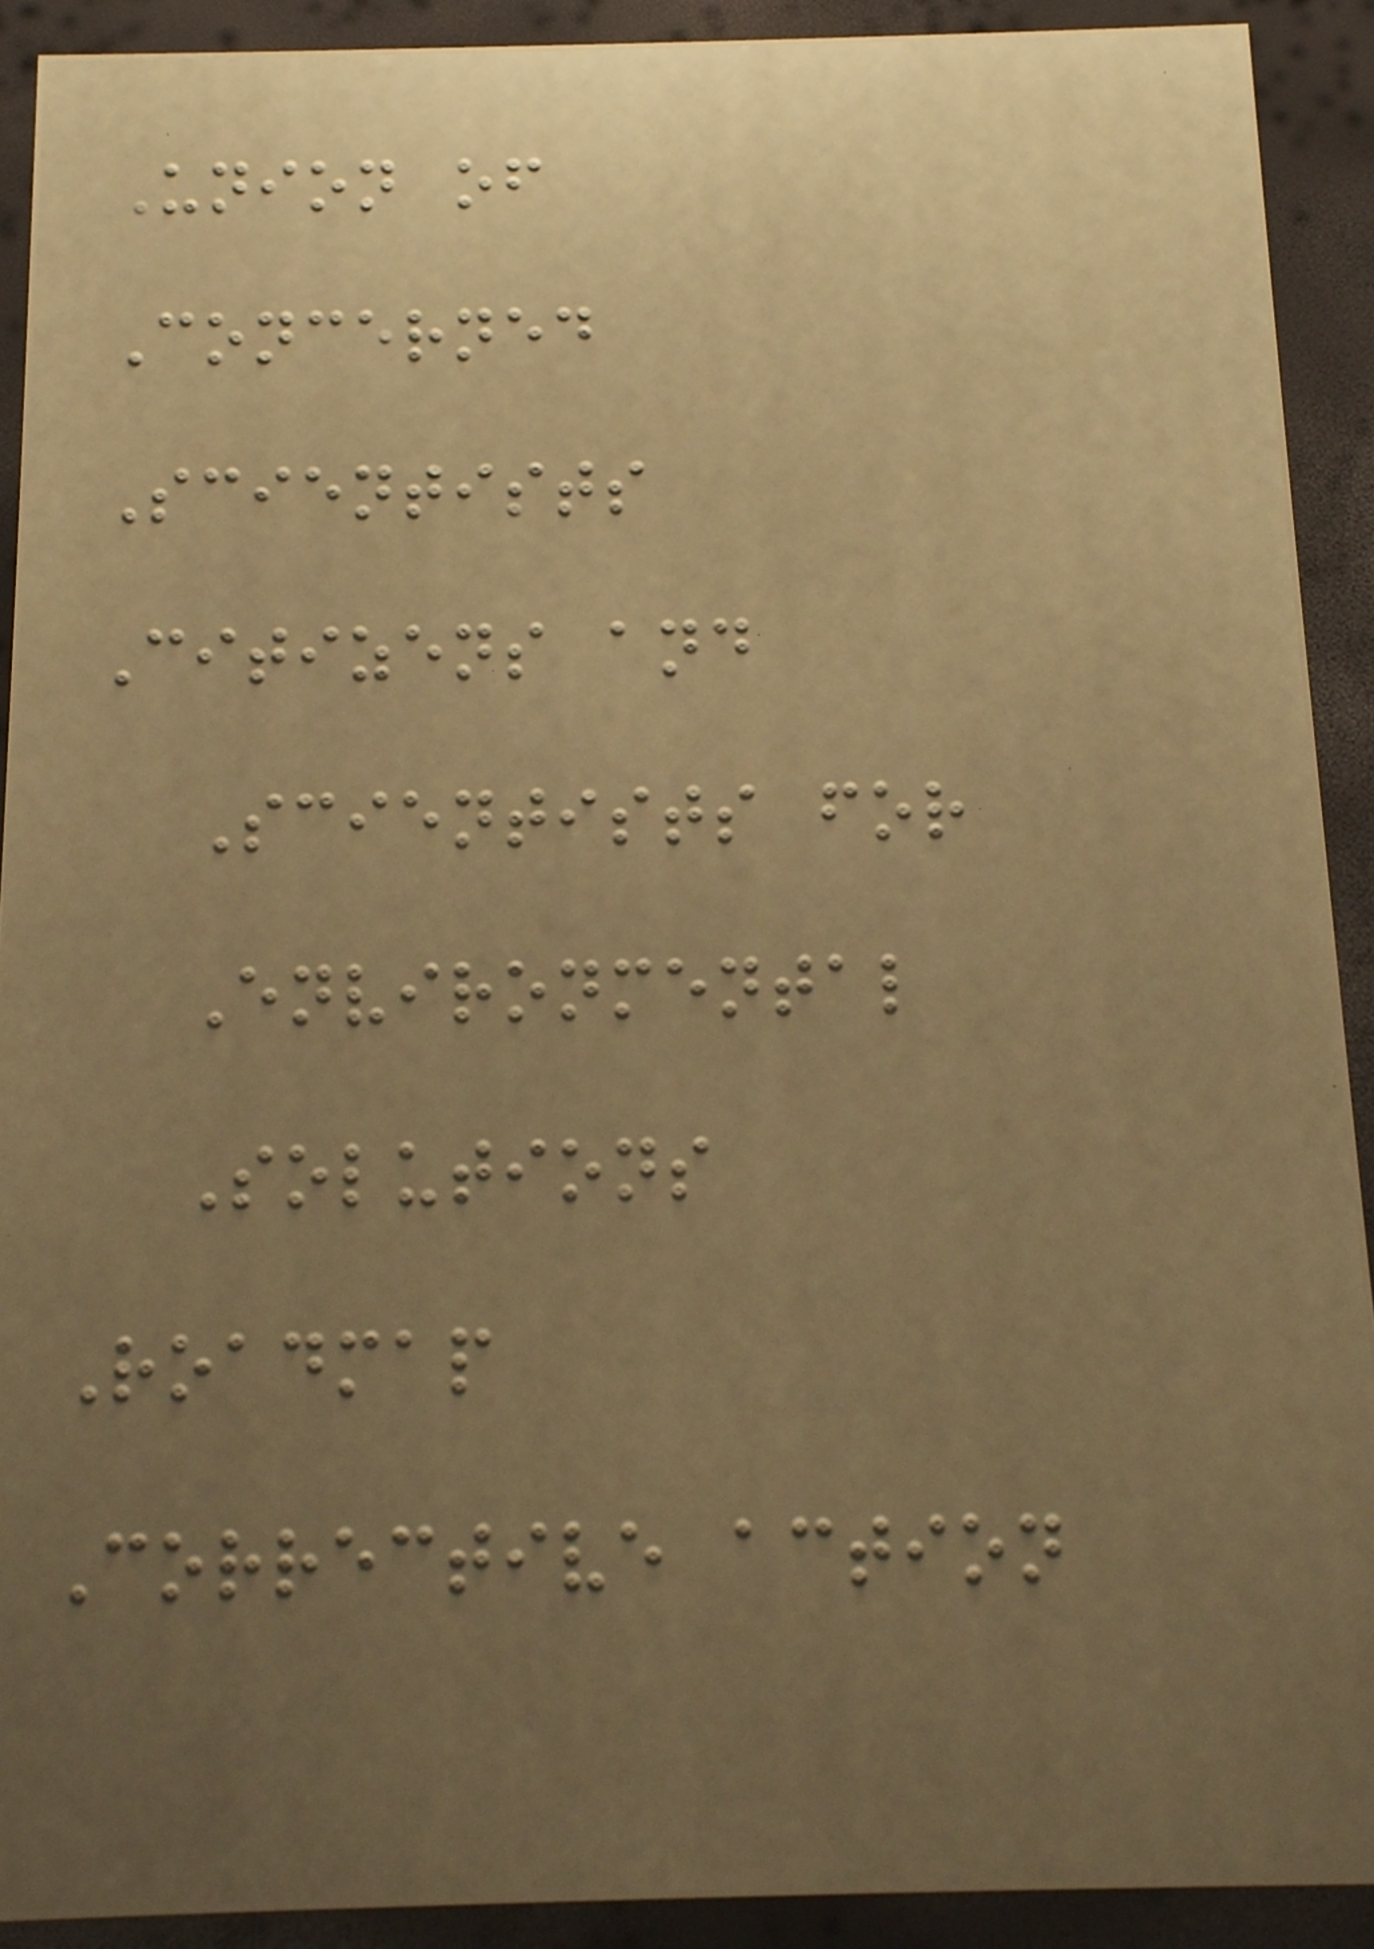Union of
Concerned
Scientists
Citizens and
Scientists for
Environmental
Solutions
Roadmap
Corrective action
